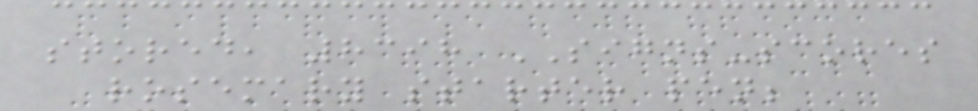stored, 8398 SIGNS-scores
rosemary starter pen;
